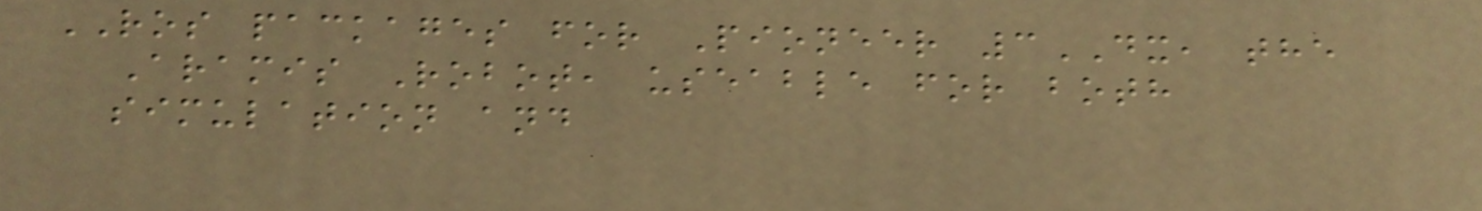ROS packages for Pioneer 3DX, the
Aramis Robot, useable for both
simulation and
